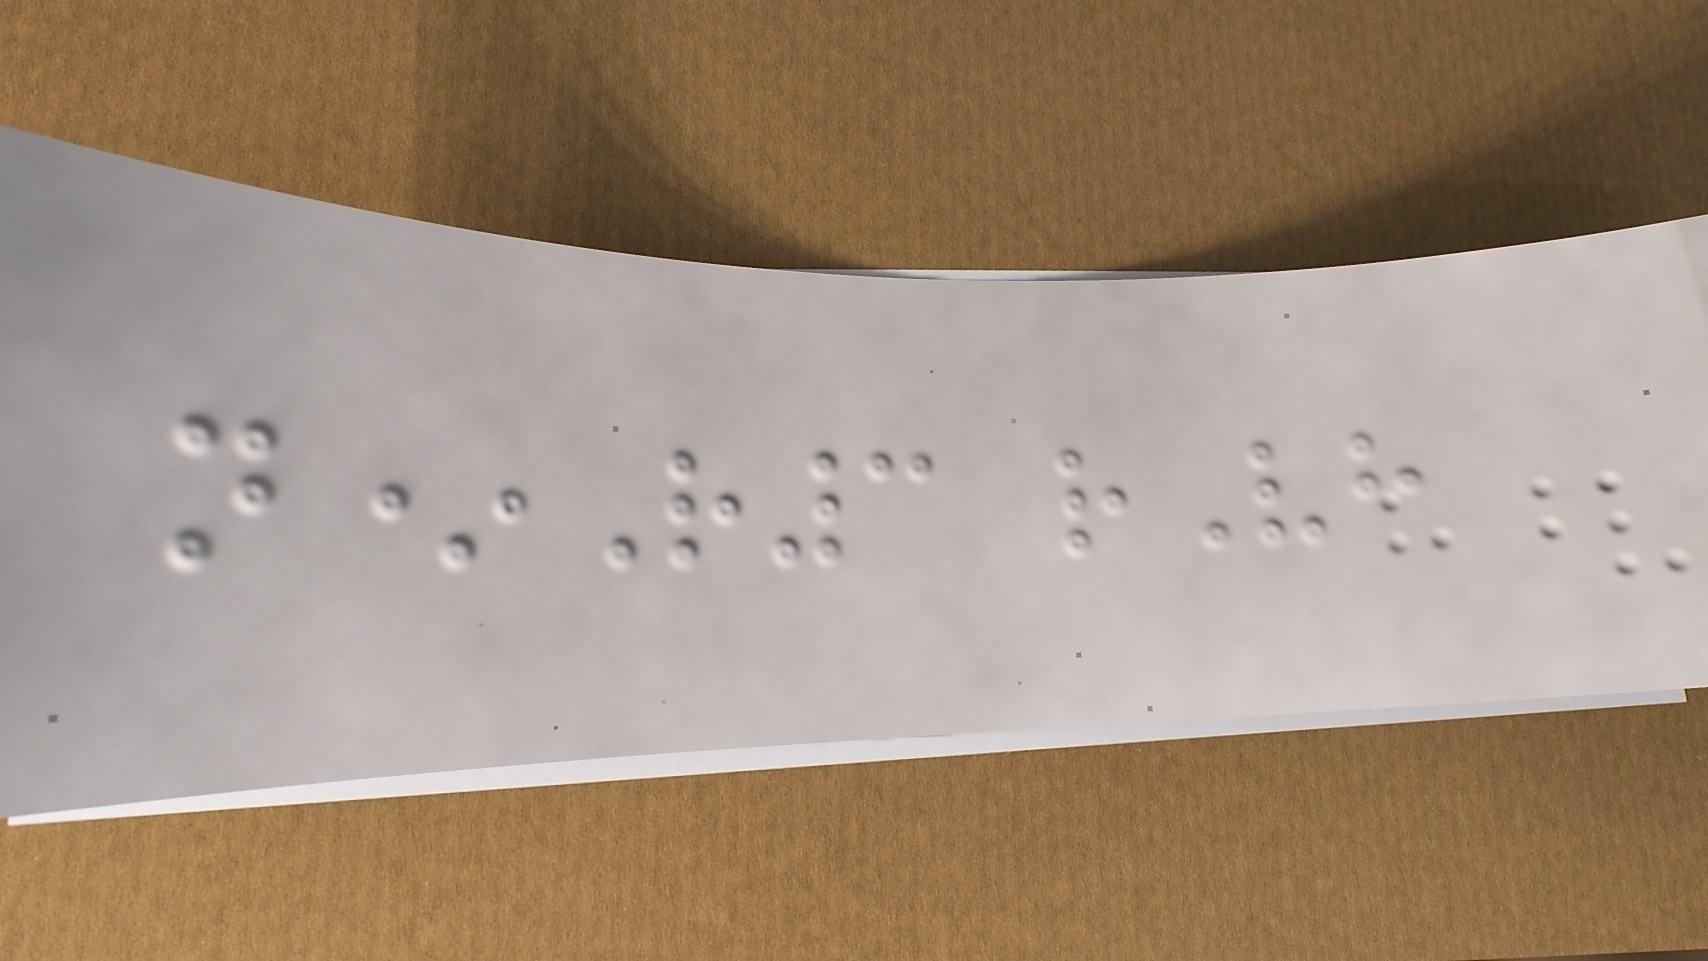n*R3 rVh
